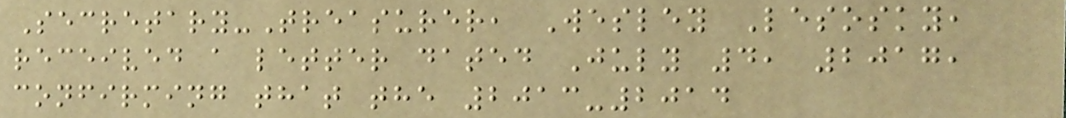Secretary-Treasurer, Wesley Lesosky,
received a letter dated July 4, 2017,
confirming that the 2013-2014
